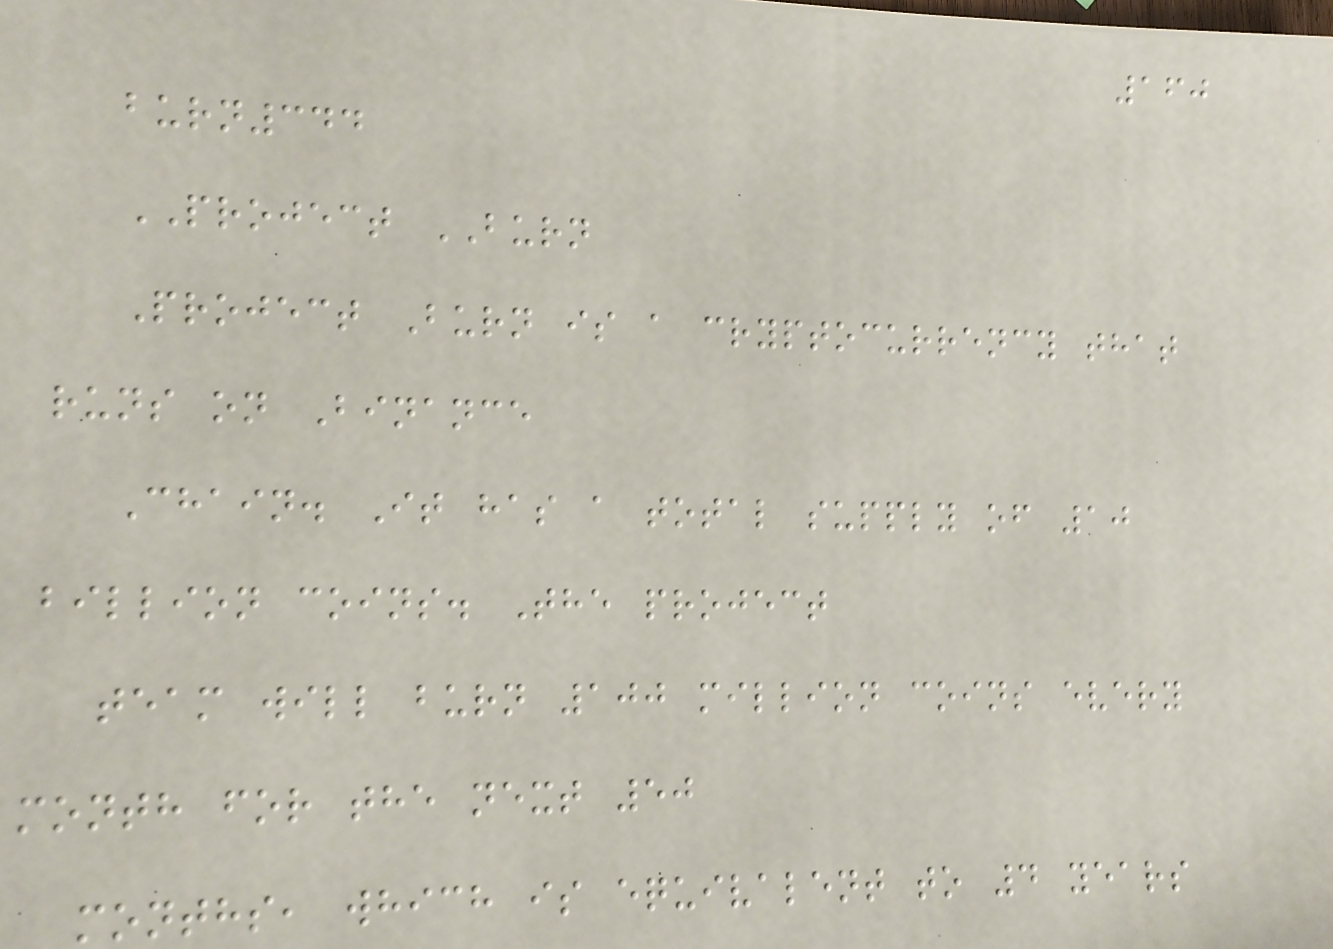160
burn344
PROJECT BURN
Project Burn is a cryptocurrency that
runs on Binance
Chain. It has a total supply of 10
billion coins. The project
team will burn 100 million coins every
month for the next 50
months, which is equivalent to 4 years
